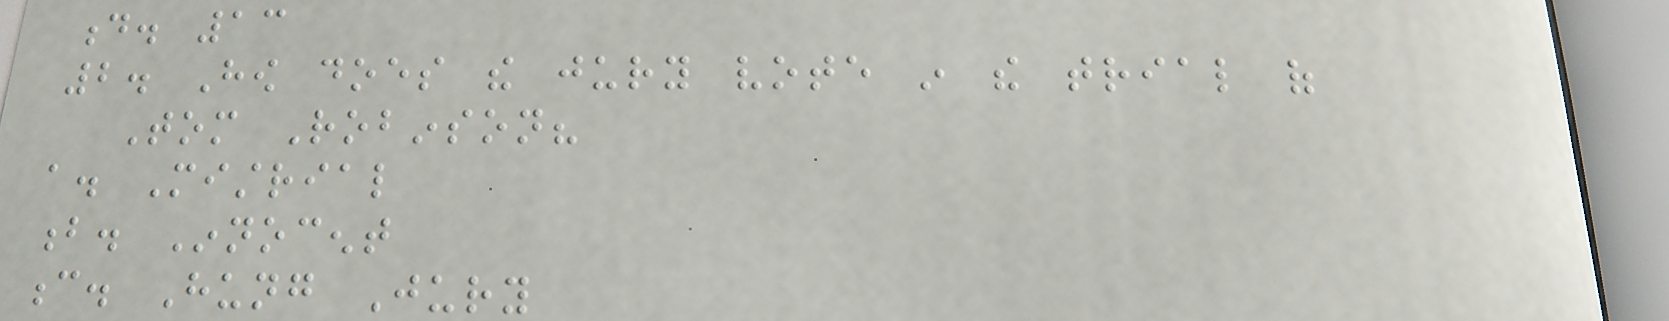d. 13
2. How does the jury vote in the trial of
Tom Robinson?
a. Mistrial
b. Innocent
c. Hung Jury
